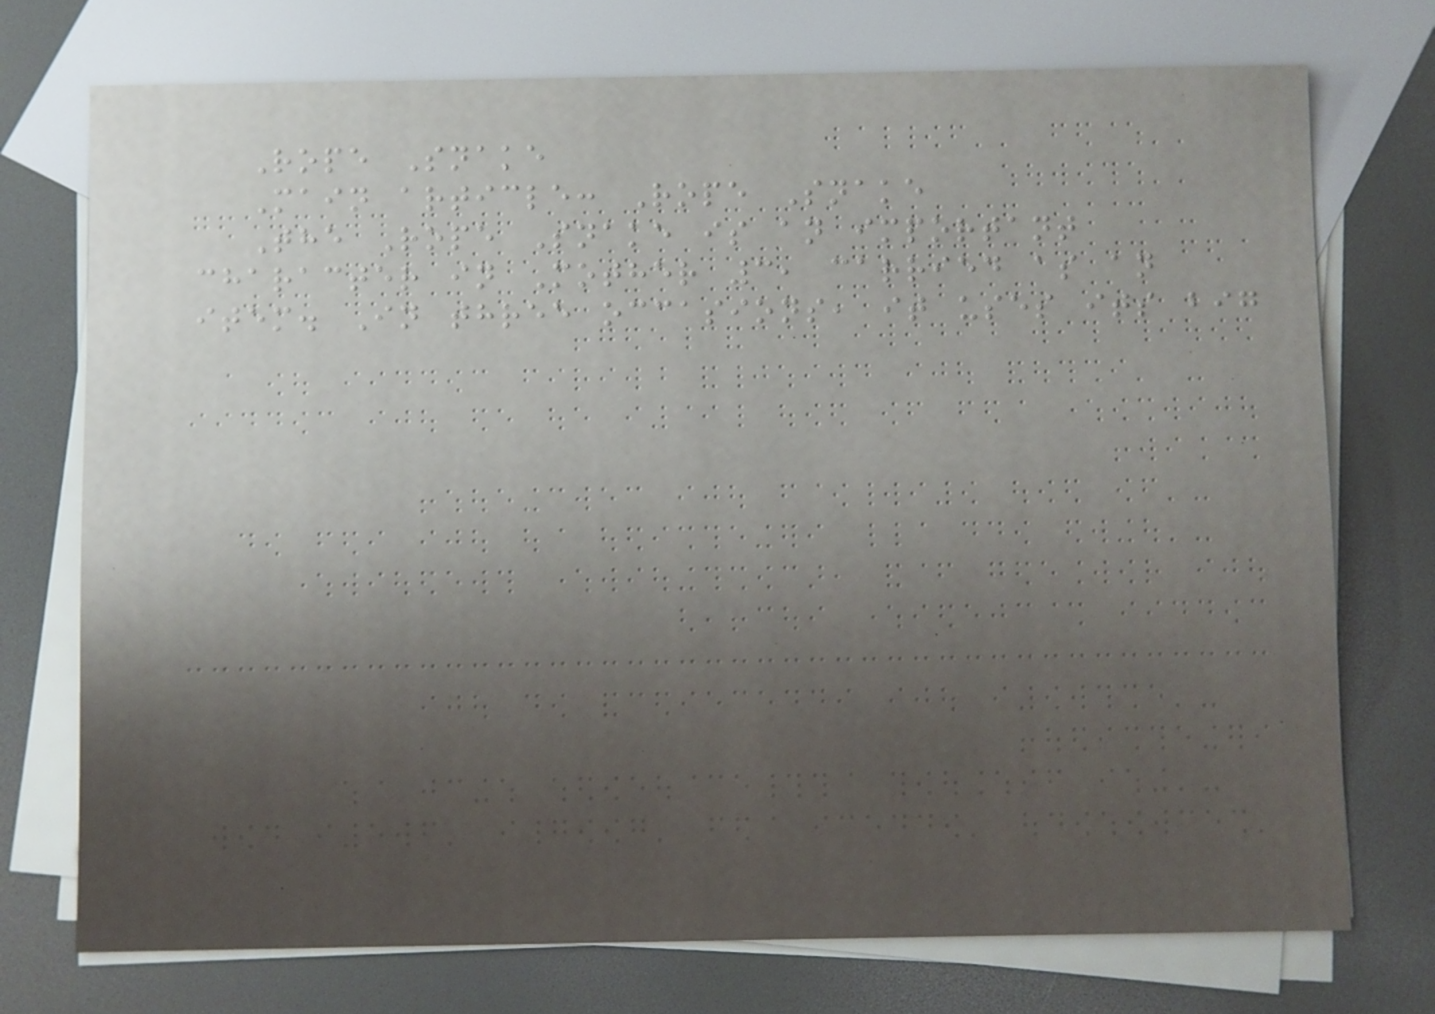Rope Snake
Main article: Rope Snake
The Rope Snake is an important
character in Mother 3, carried as an
item. In three occasions, it uses its big
